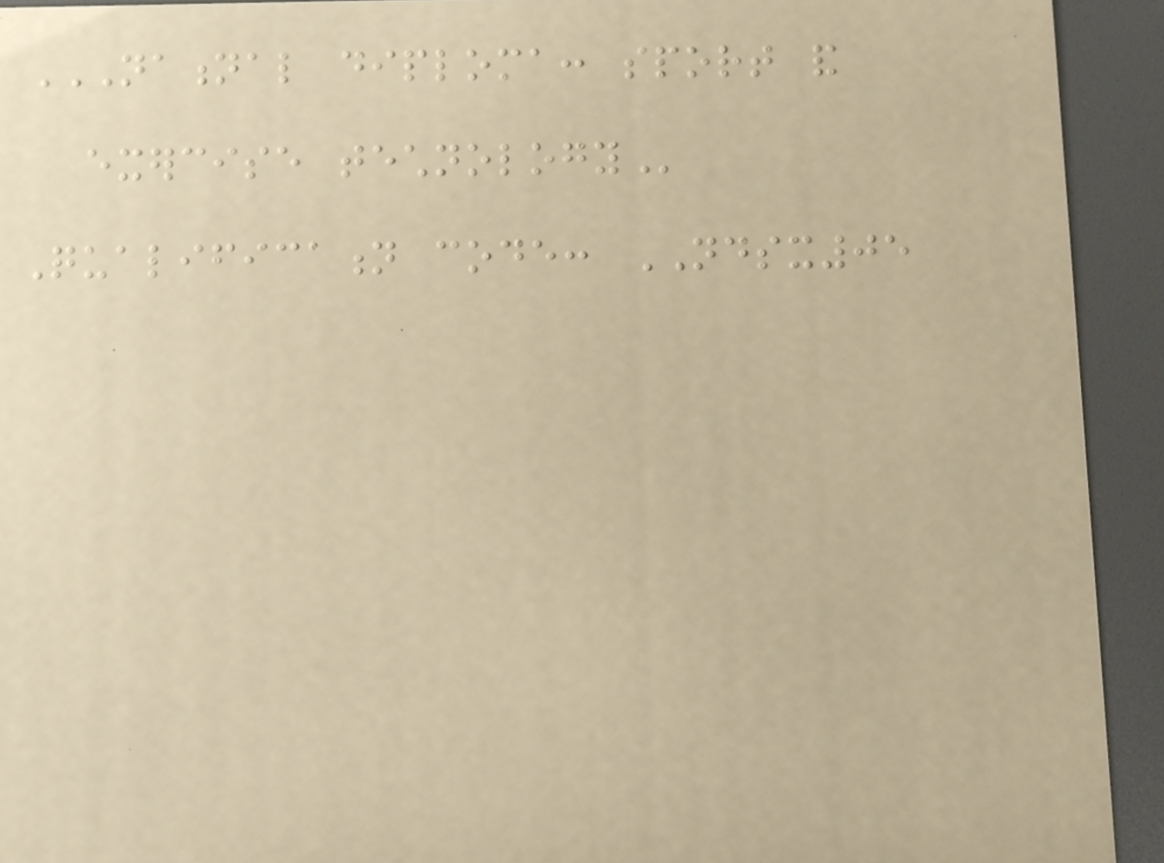NATIONAL DIPLOMA: SPORT AND
EXERCISE TECHNOLOGY
Qualification code: NDSX05
